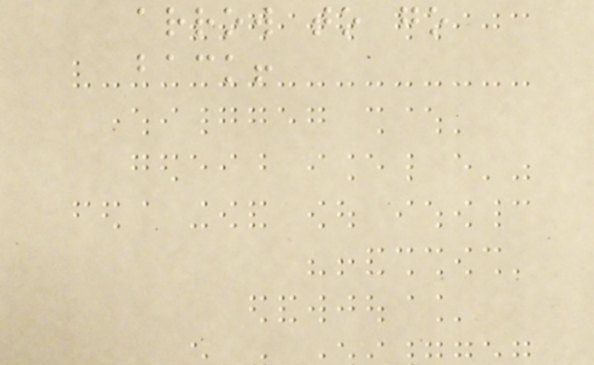arrow to go
back!
